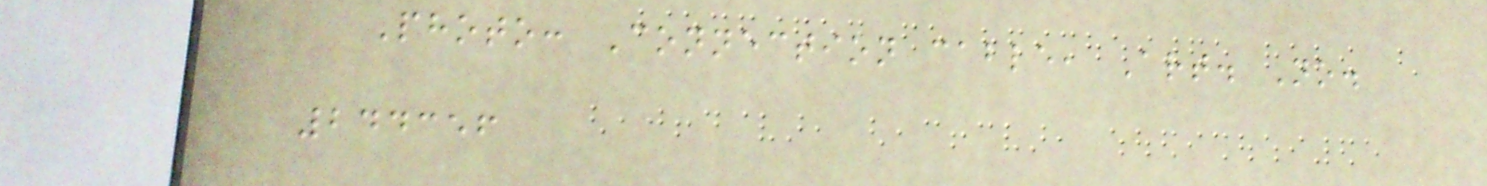Photo: Connection cable, Art. No.
244356
